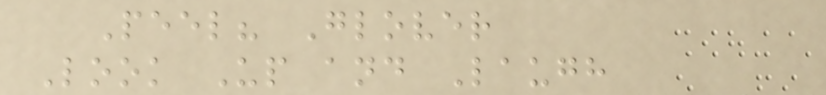Peel? Glover
Look Up and Laugh
